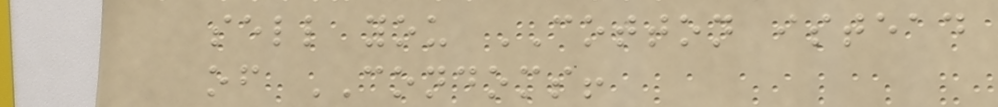sell you COTTON istead
of CONDOMS!
